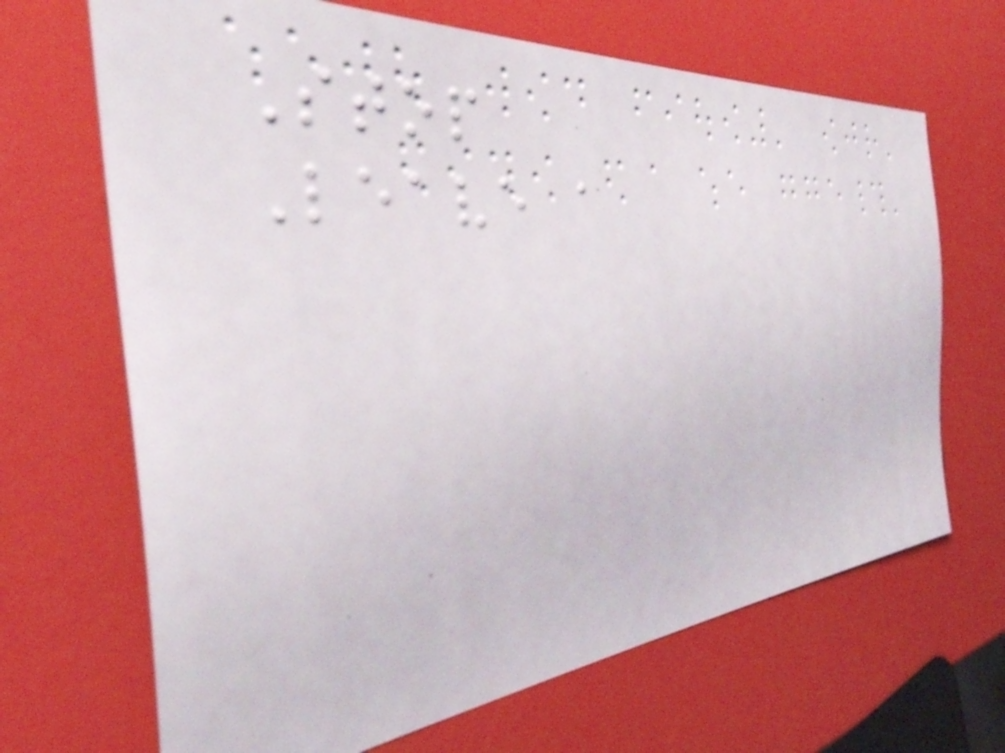Stop
Leave a
